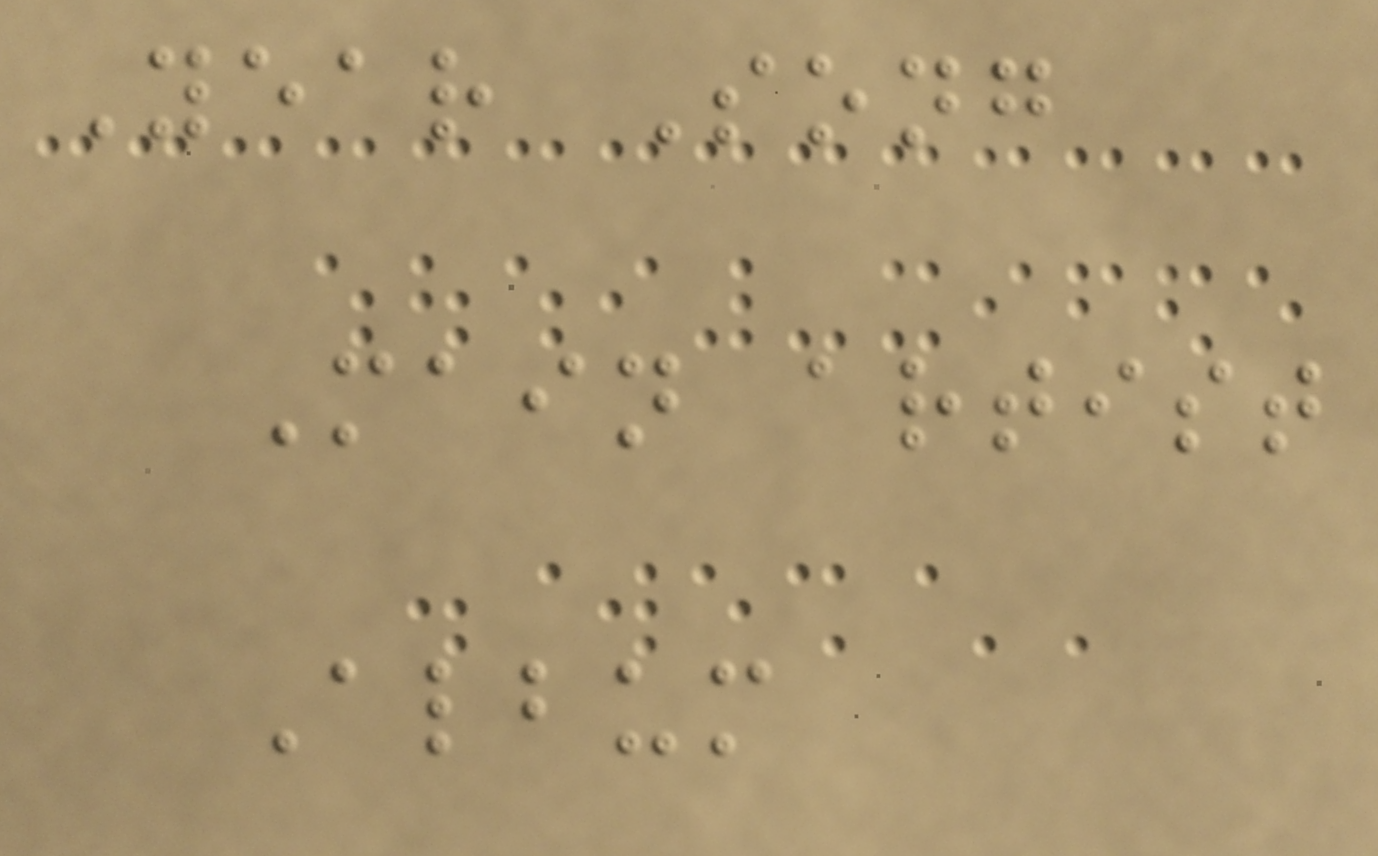Year Song
Main artist
Album
